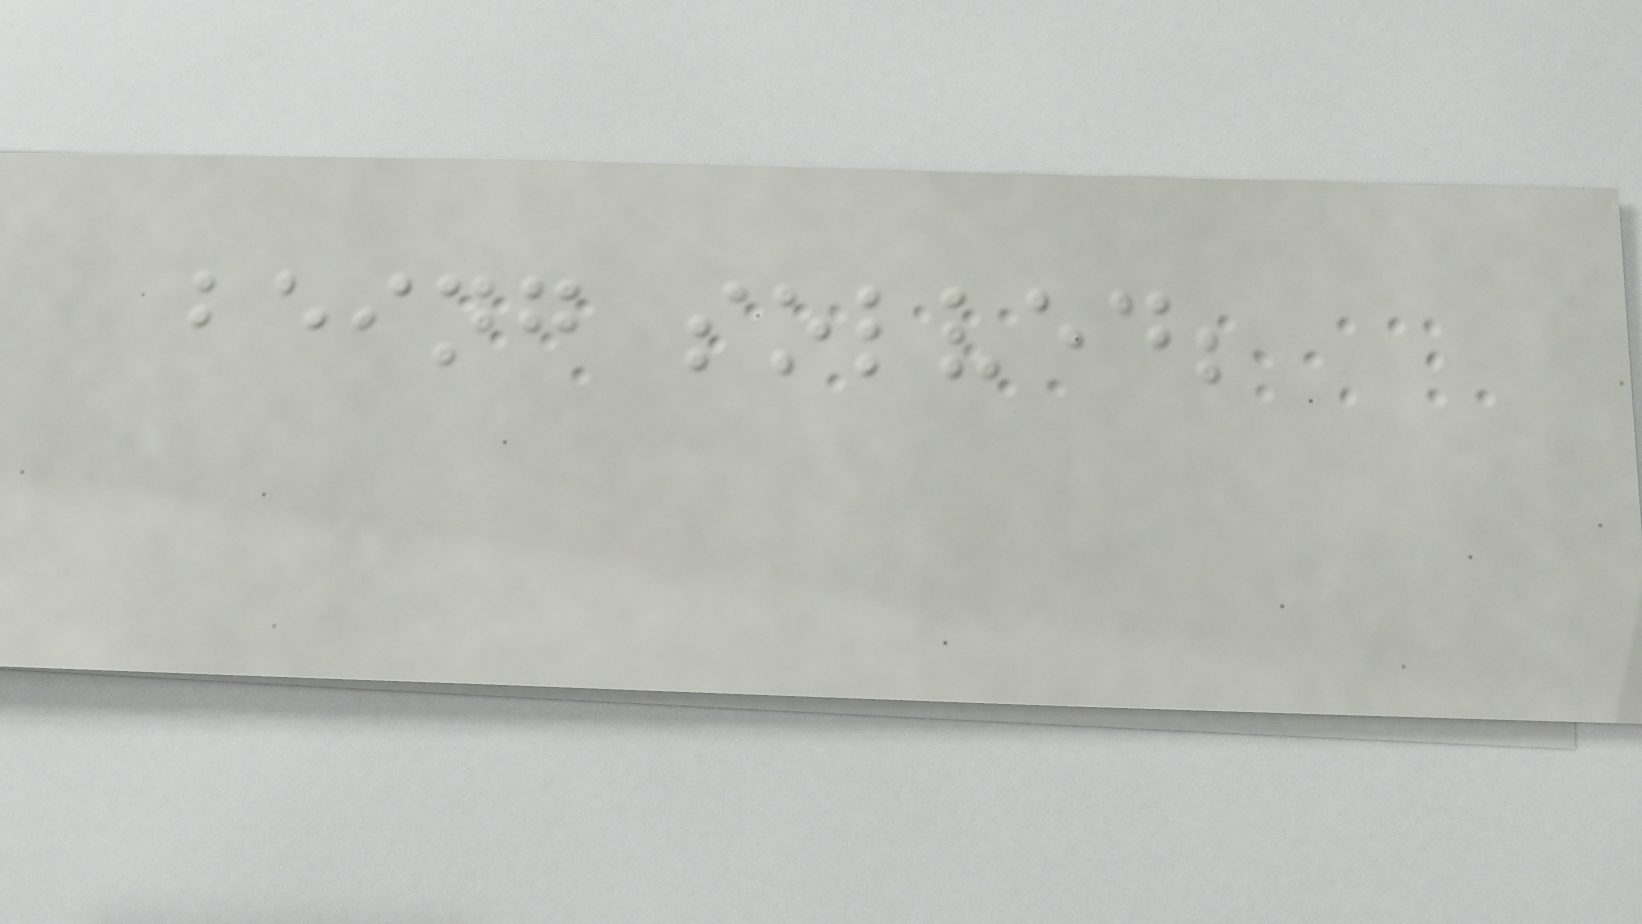being solved;
